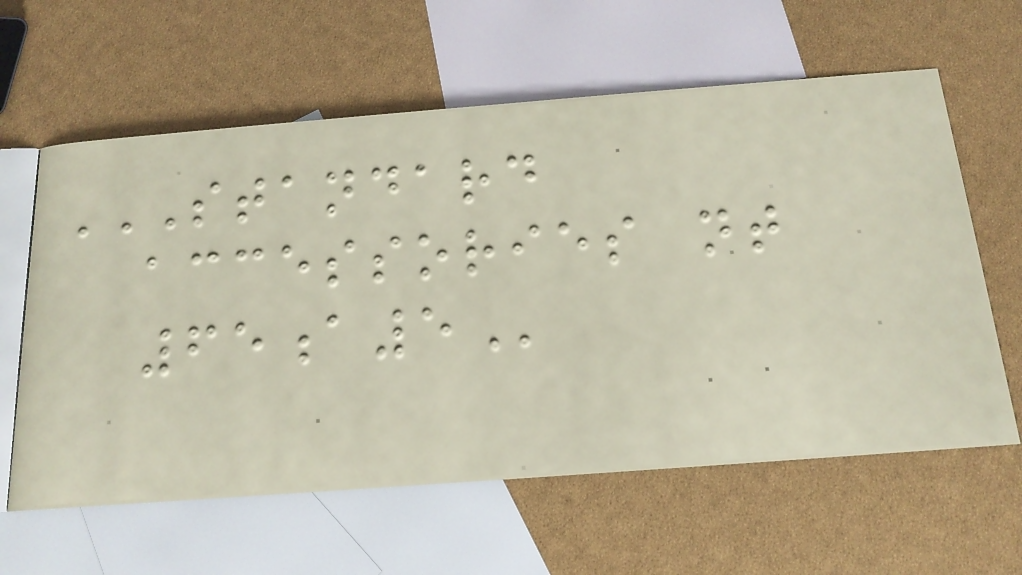STANDARD
ACCESSORIES NT
65A5
